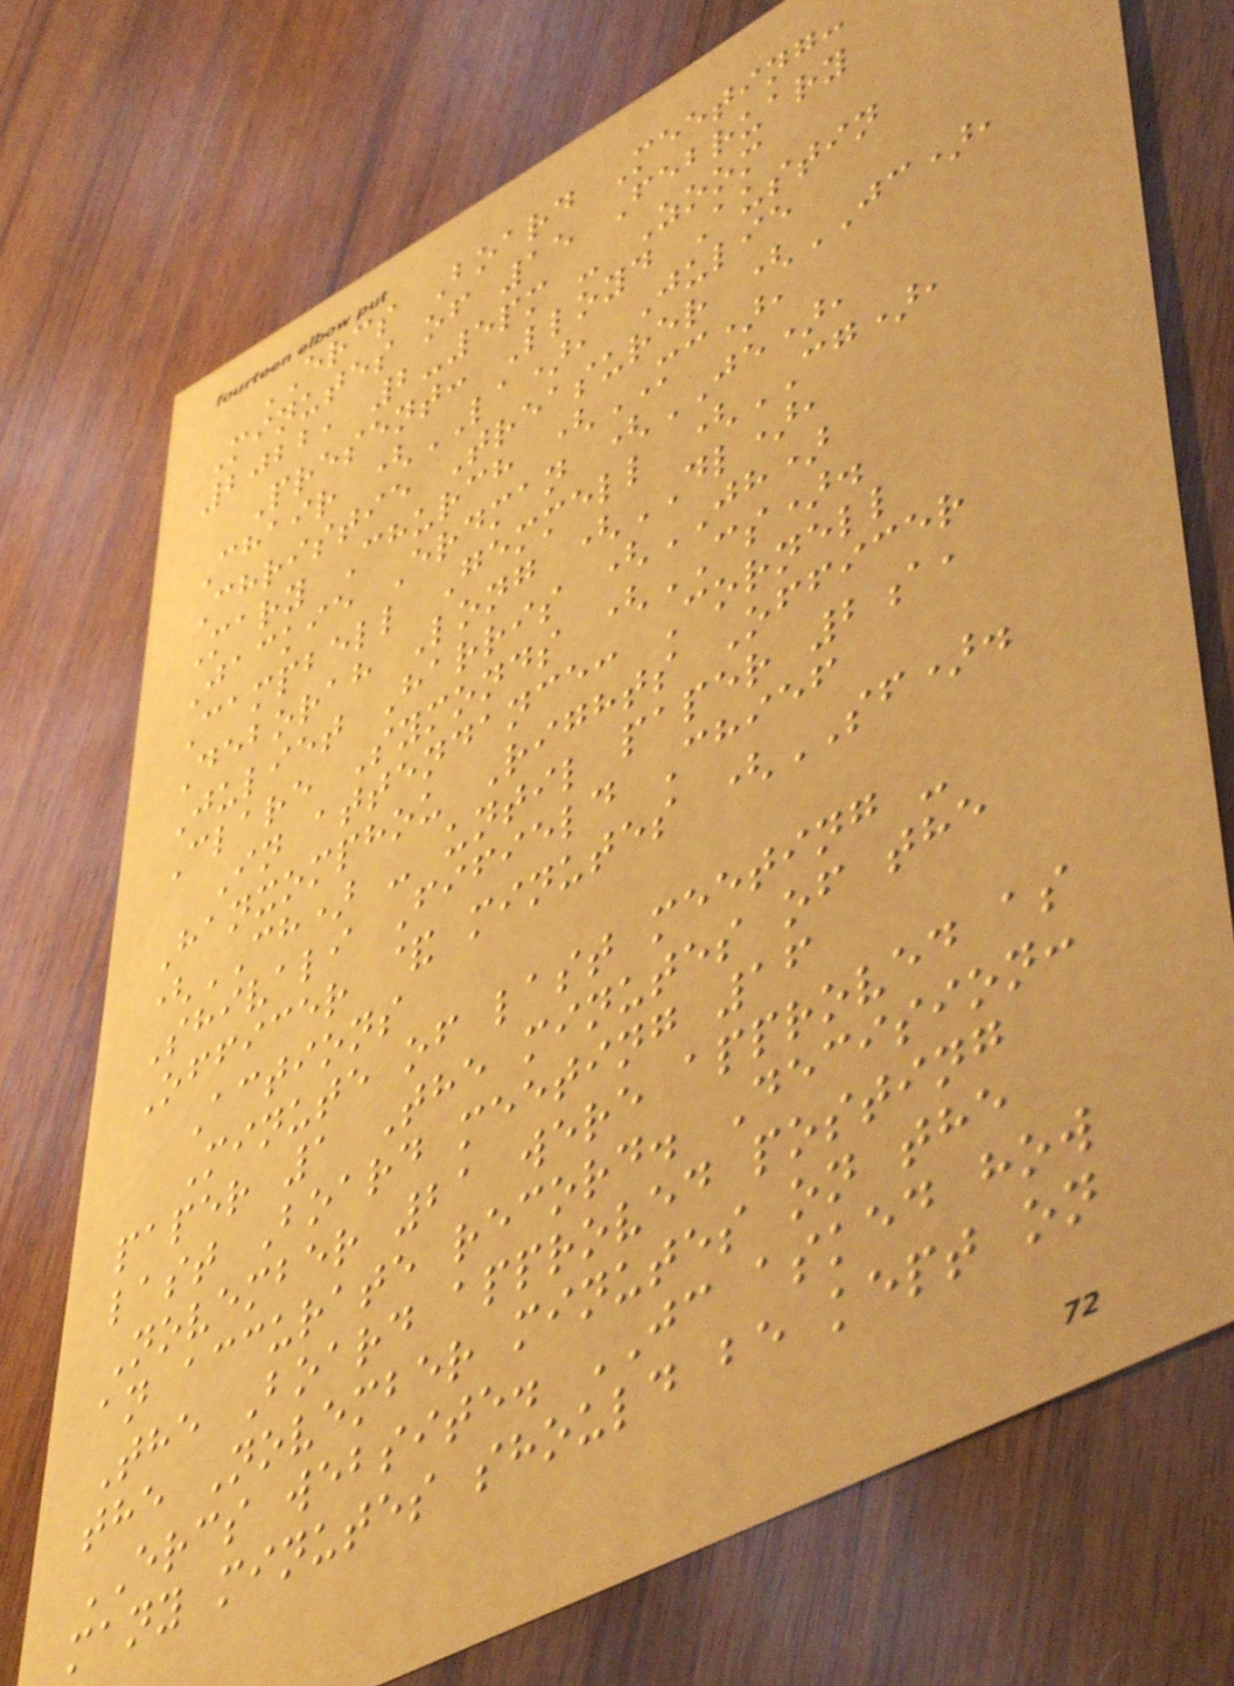ERCS Board Meeting:
Minutes of 15 February
2022, 2-5pm - Zoom
Present: Lloyd Austin
Chair (LA), Julie
Christie Treasurer (JC),
Mary Church (MC),
Jackie Erdman (JE),
Campbell Gemmell (CG),
Deborah Long (DL),
Juliet Harris (JH)
Clare Symonds (CS).
In attendance: Cornell
Hanxomphou Rights Officer
(CH) - until paper 2a,
Shivali Fifield Chief
Officer & minutes (SF).
Actions
Minute of last meeting -
paper 1 The minutes of the
last Board meeting 16
November 21 were approved as
an accurate record. Decision:
The Board approved posting
the November minutes on the
ERCS website. JC asked how
many minutes should be kept on
